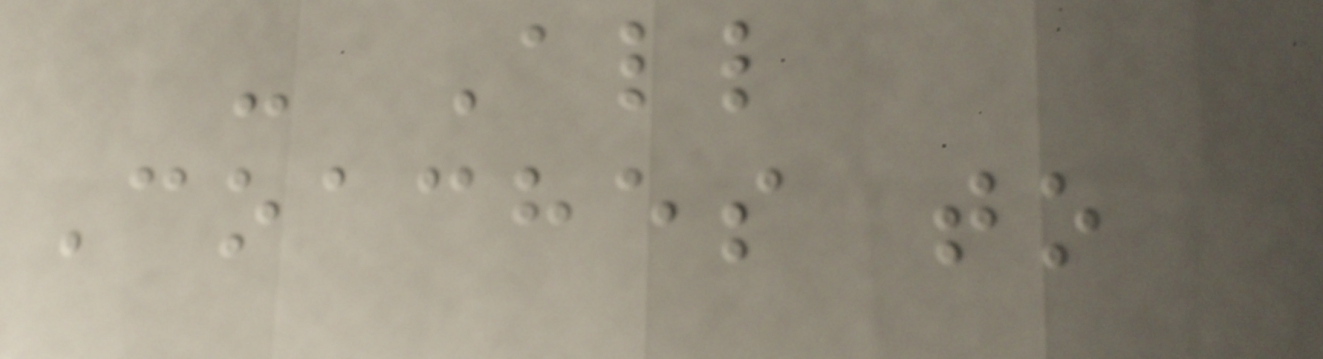- All
Coaches to
